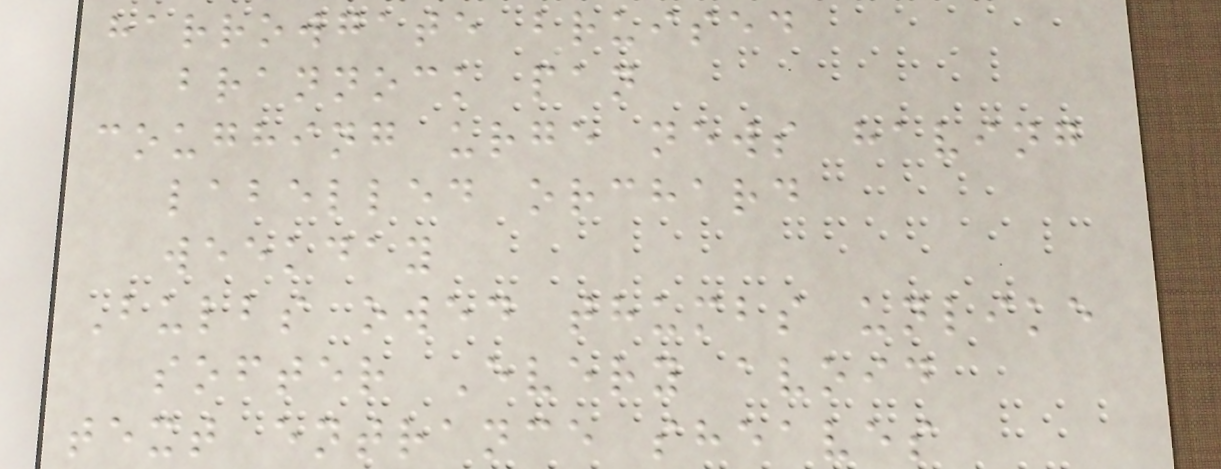harrowgate bruised
brannock pan
coughing urge news having
labelled orchard
weekday
Bulbs owed thumbs unlike
softer Every avoid
text entrance sheaves
